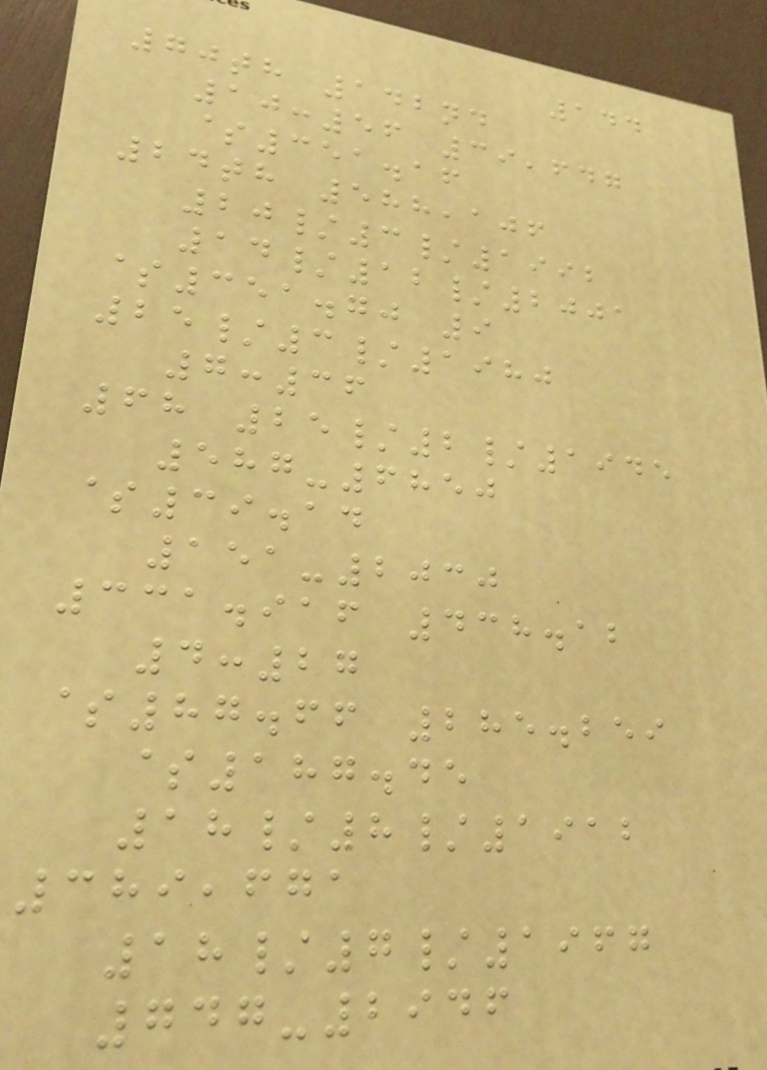144
70th 142nd
10:56 39,647
$351.16
24th 588,106
20/3/1992
14/12/2001
$351.70 9
25/3/1980
7:36
68 25/2/1945
587-6850
$39.14
151-2030
331.916 438.12
4:27
$87.66 285.259
$187.45
18/8/1912
389,671
18/7/1967
747-2946
